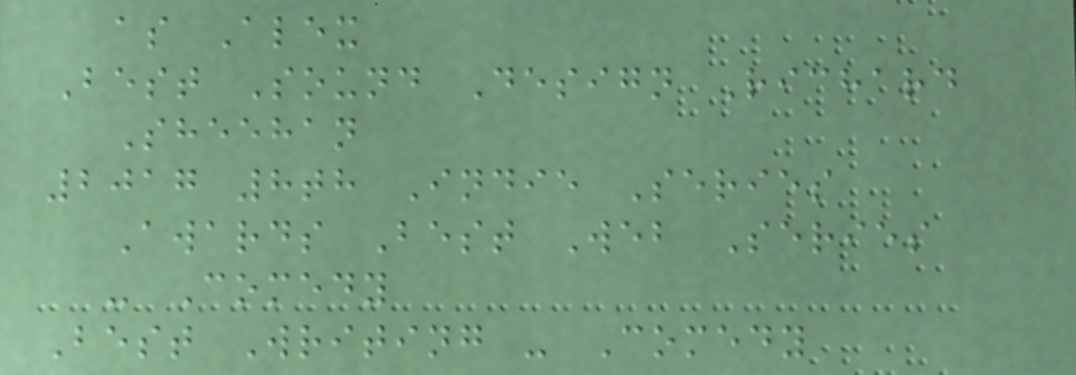as Alex
Best Sound Design Richard
Sheehan
2017 8th Indie Series
Awards Best Web Series
- Comedy
Best Writing - Comedy
